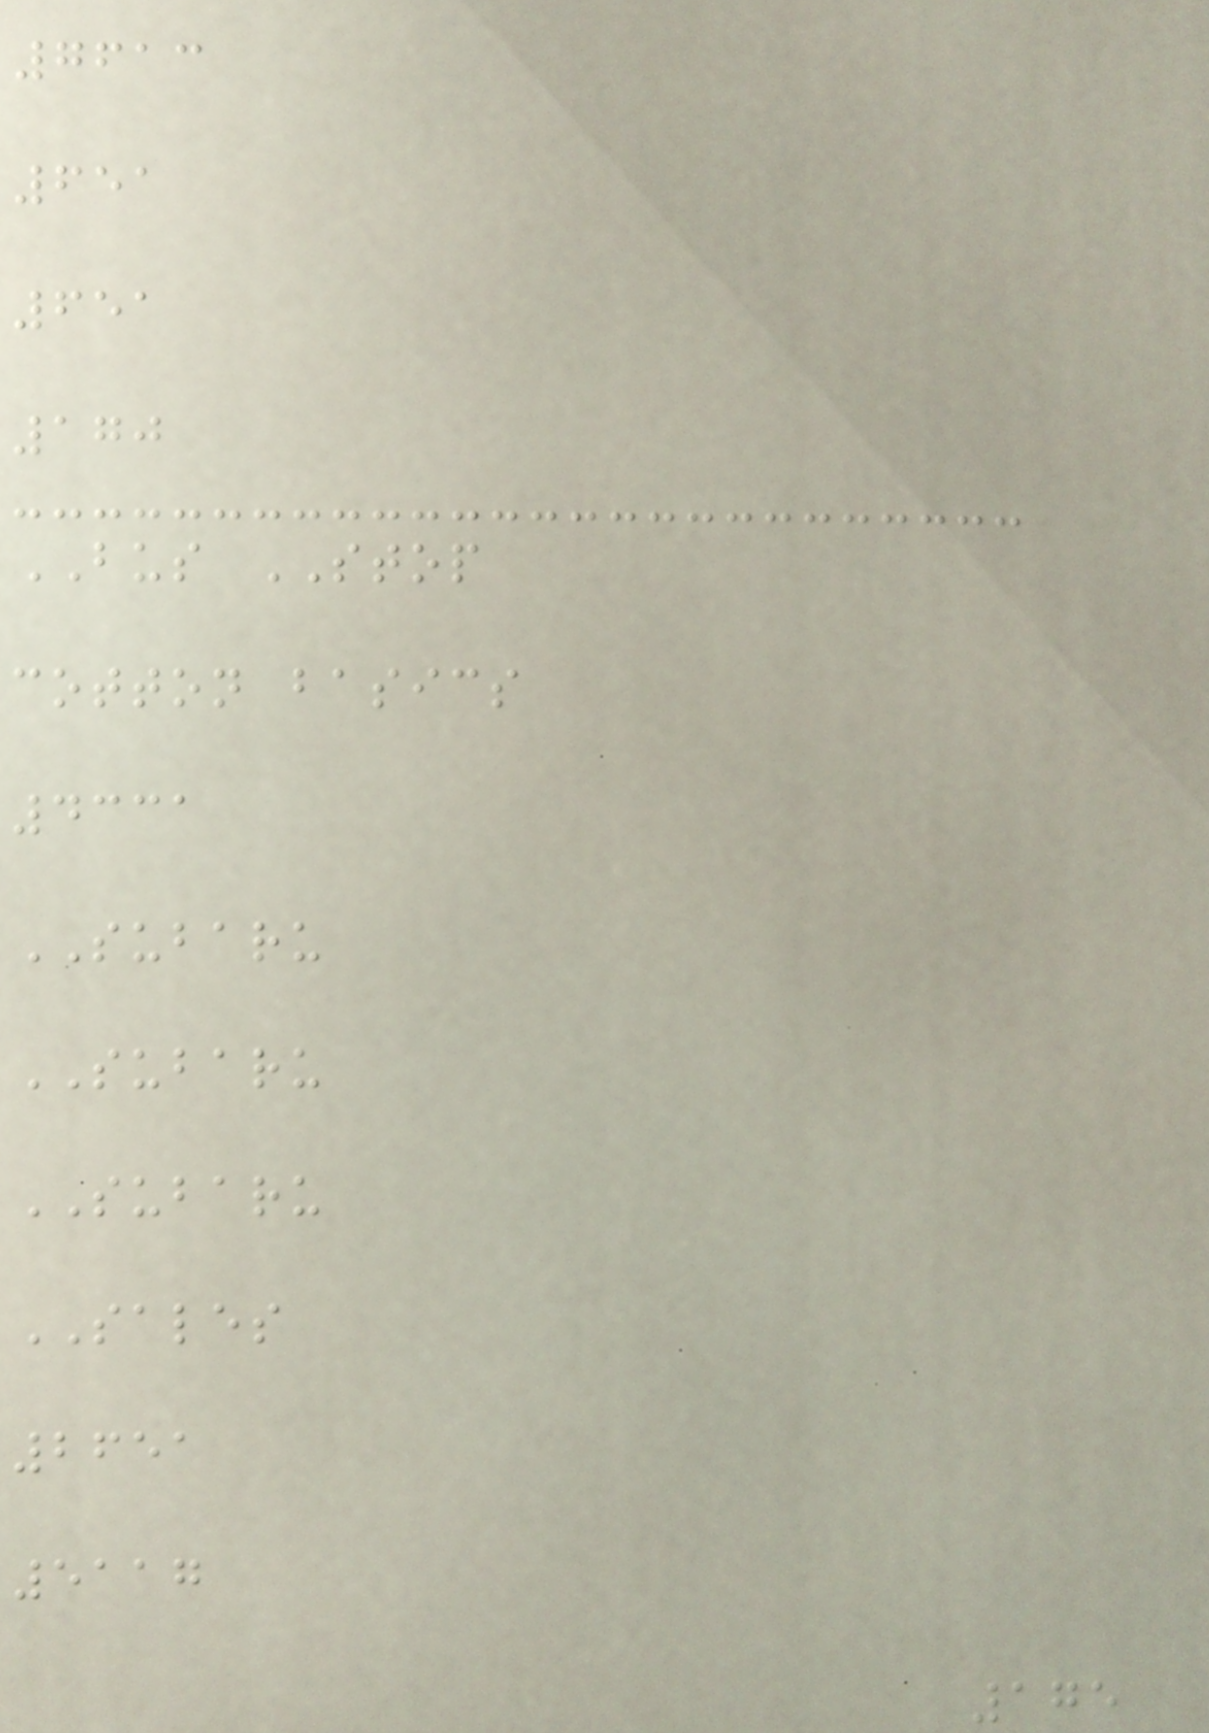7613
651
651
170
BUS STOP
cotton basics
4331
SUBARU
SUBARU
SUBARU
SALES
2651
5117
175
